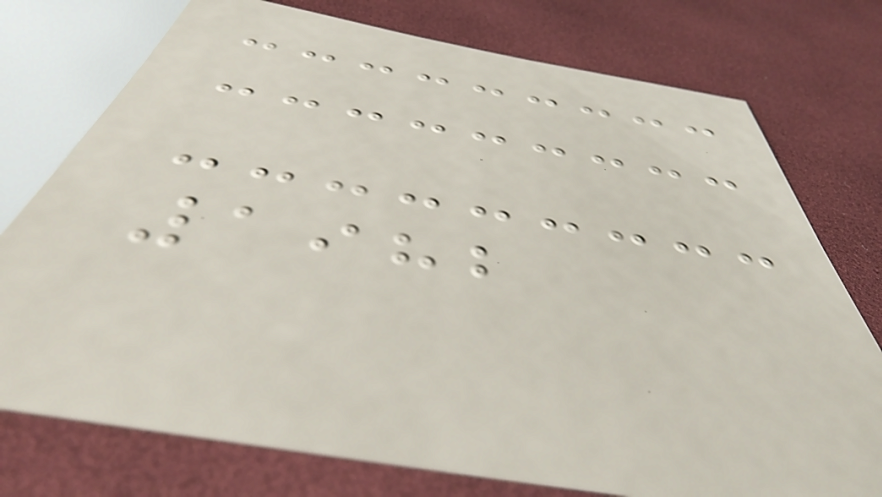1982
